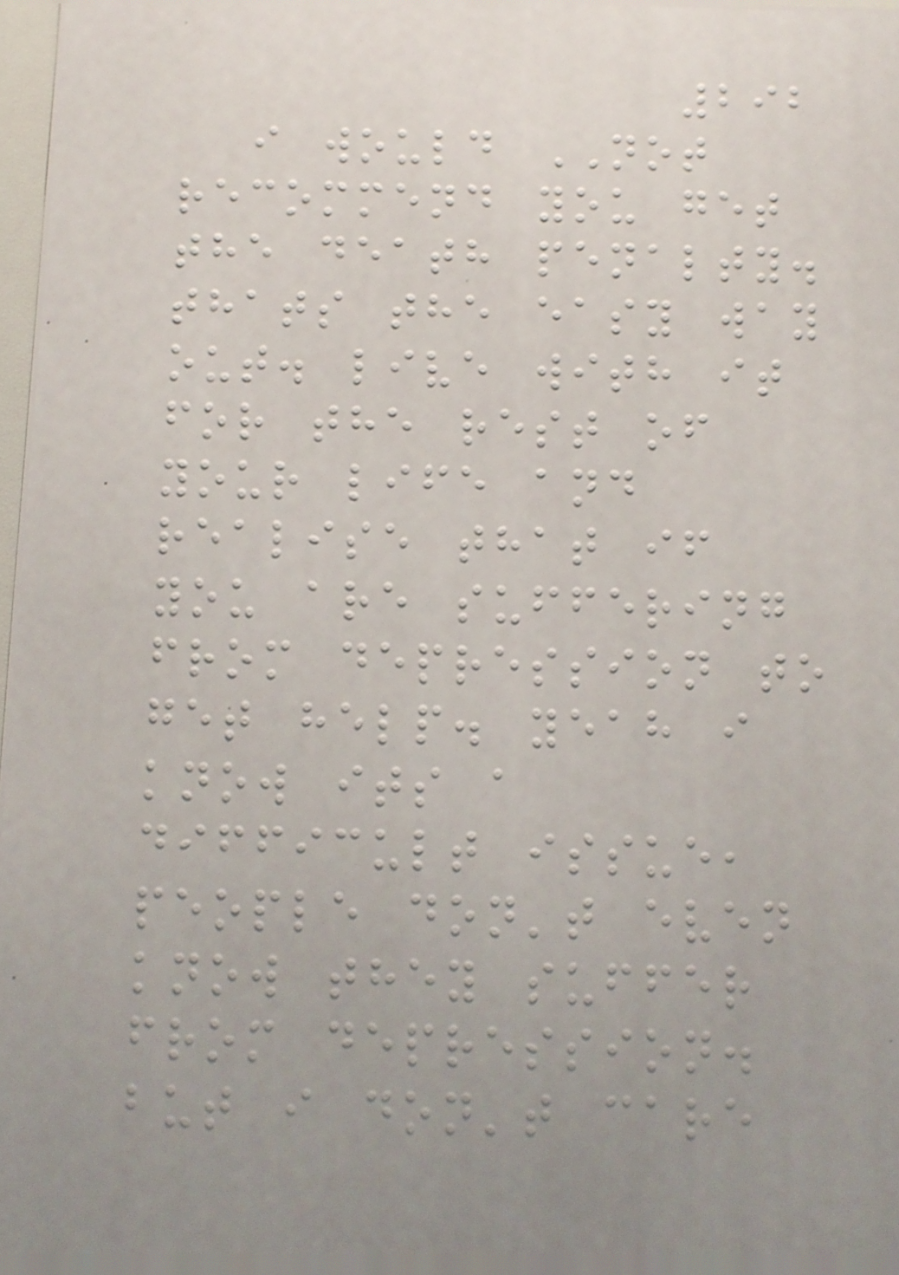292
i would NOT
recommend you get
the death penalty.
thats the easy way
out. live with it
for the rest of
your life and
realise that if
you are suffering
from depression to
get help. yeah i
know its a
difficult issue,
people don't even
know they suffer
from depression.
but i don't care
